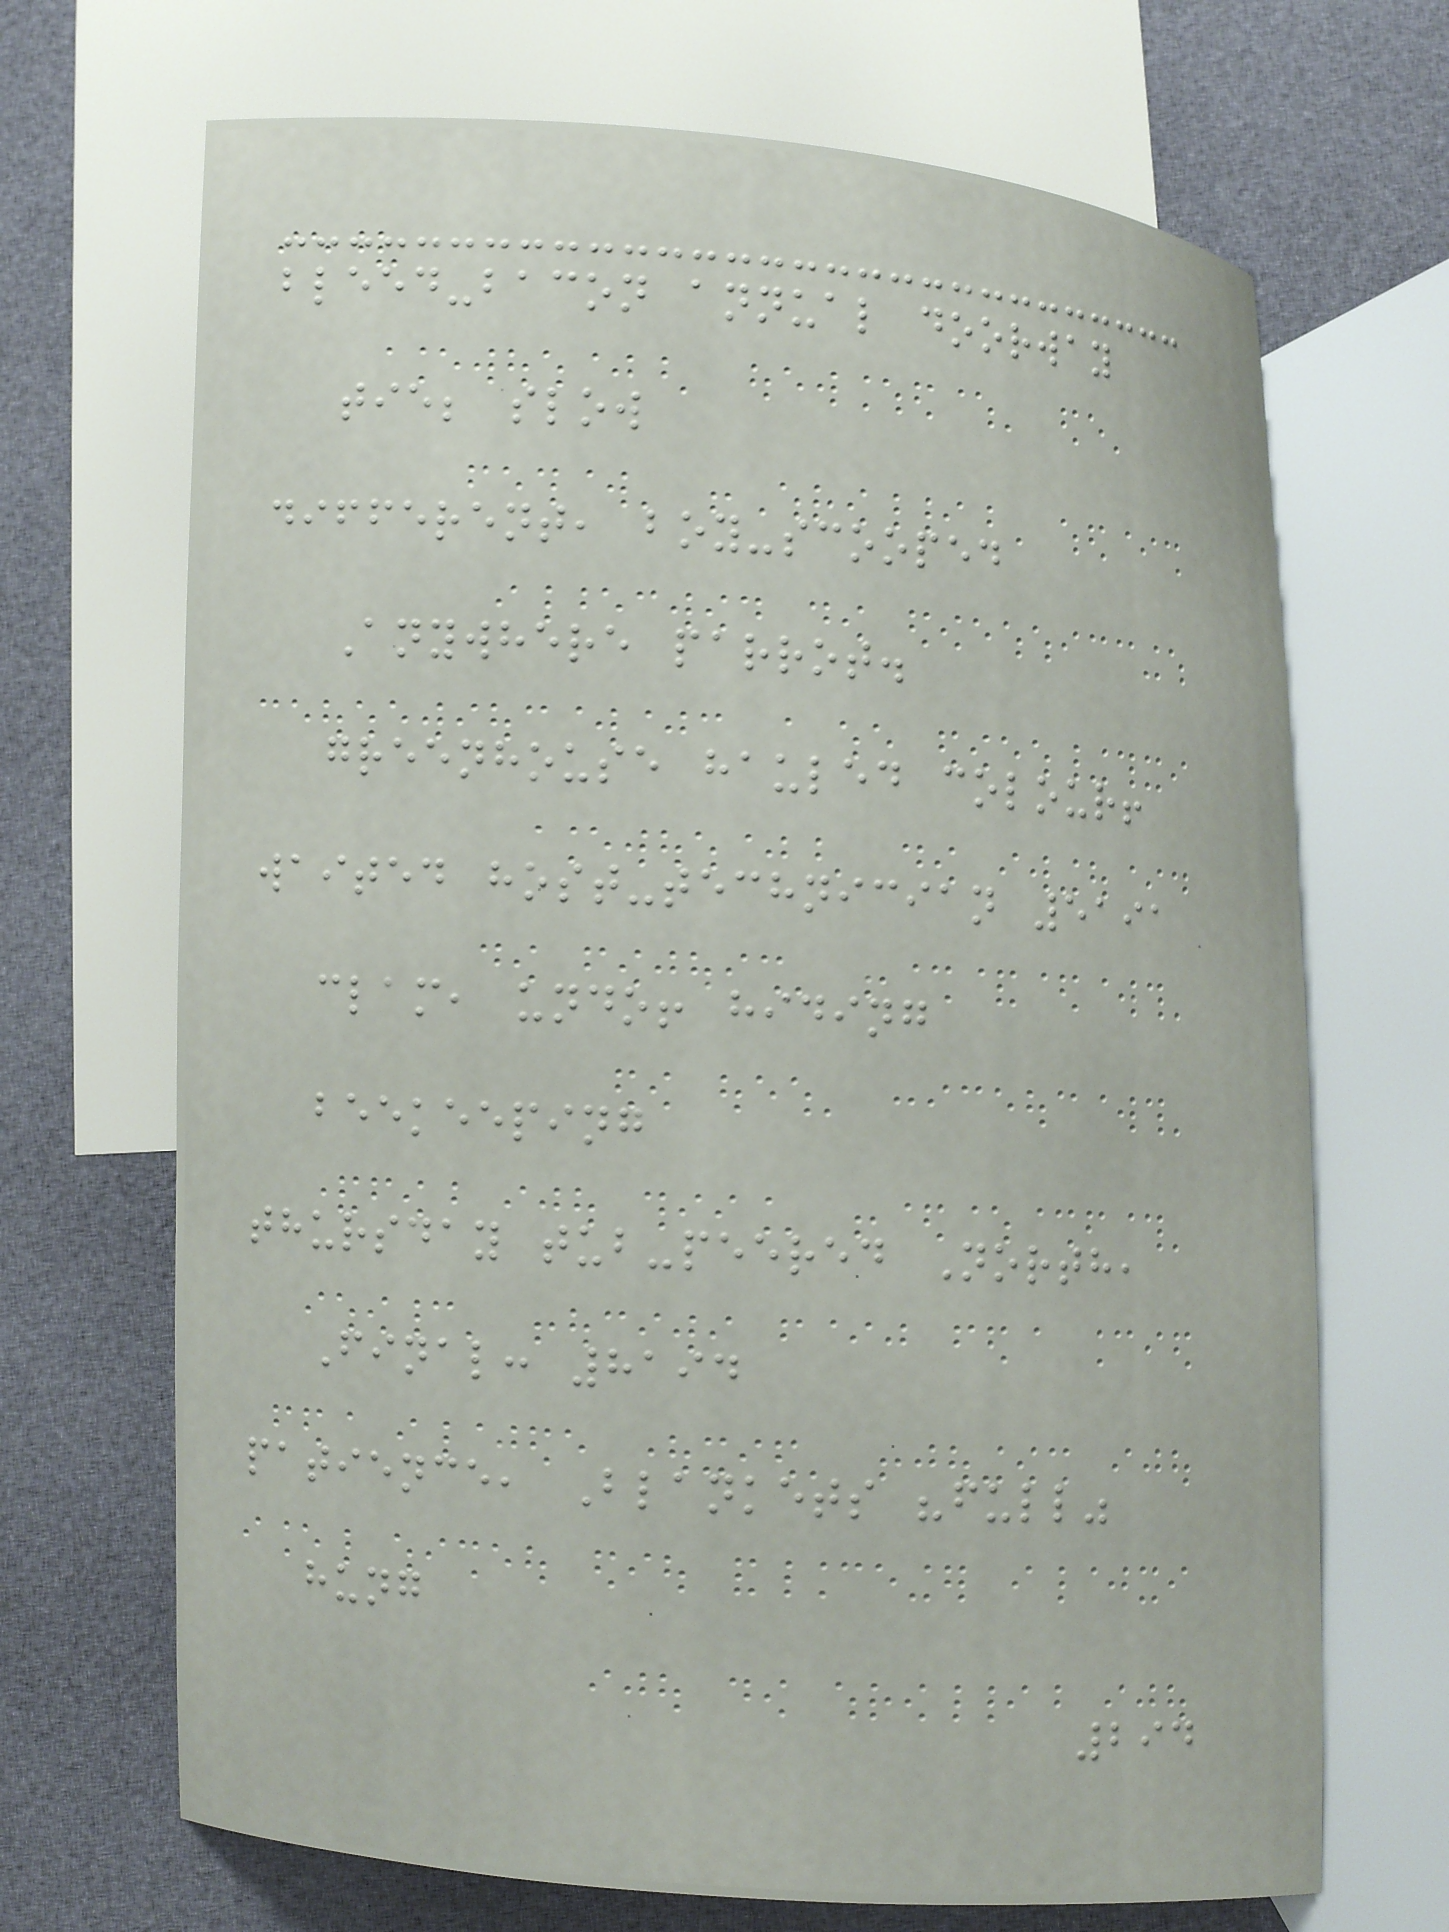bleed-bacon annual doorway
tie; slow
different, boy-scooped
Anywhere parrot.
greenhouse hauled colour!
waited host-technician 5191
clam, undo! hiding
beekeeping
thursday tub-peered North,
Final: 8194
patience, Blankets "full"
hung
294
